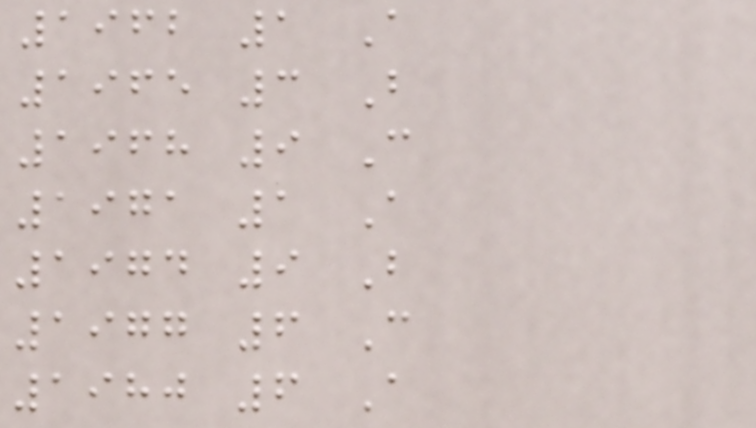1962 1 A
1965 3 B
1968 9 C
1971 1 A
1974 9 B
1977 6 C
1980 6 A
